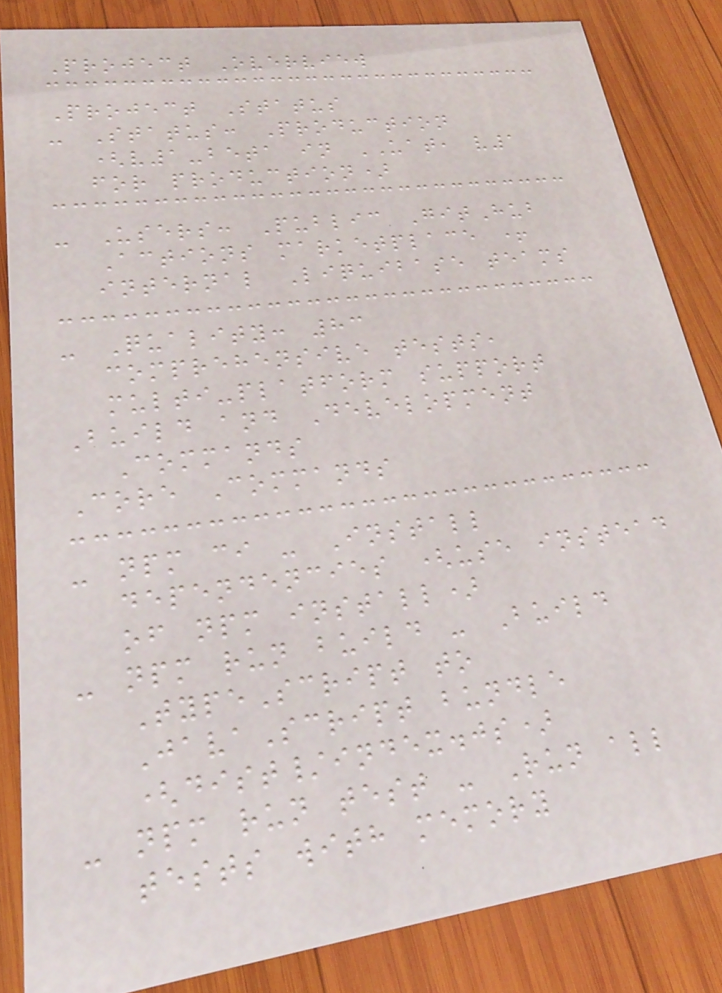Project Overview
Project Status
- Status: Production
(v1-beta in UAT, v1
for production)
- Users: Public GitHub
Actions marketplace +
internal Liquibase teams
- Quality: 83
comprehensive tests,
multi-platform support
Build and Development
Commands
Core Commands
- npm ci - Install
dependencies (use instead
of npm install)
- npm run build - Build
TypeScript to
JavaScript bundle
(dist/index.js)
- npm run test - Run all
tests with memory
